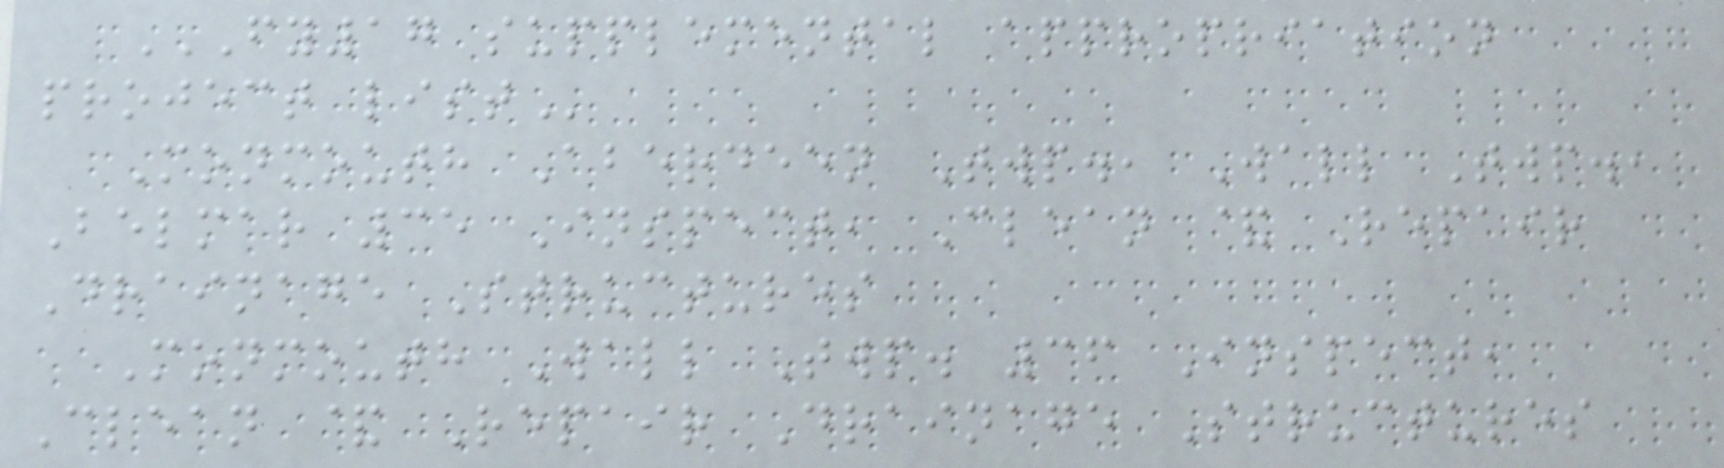FY17 SUPPLEMENTAL APPROPRIATION
PROJECT LIST
Monmouth Aberdeen Twp., Wall Twp.,
Belmar 35 Inspect, Clean & Repair
Drainage Structures
Monmouth Wall Twp. 36 Inspect,
Clean & Repair Drainage Structures
